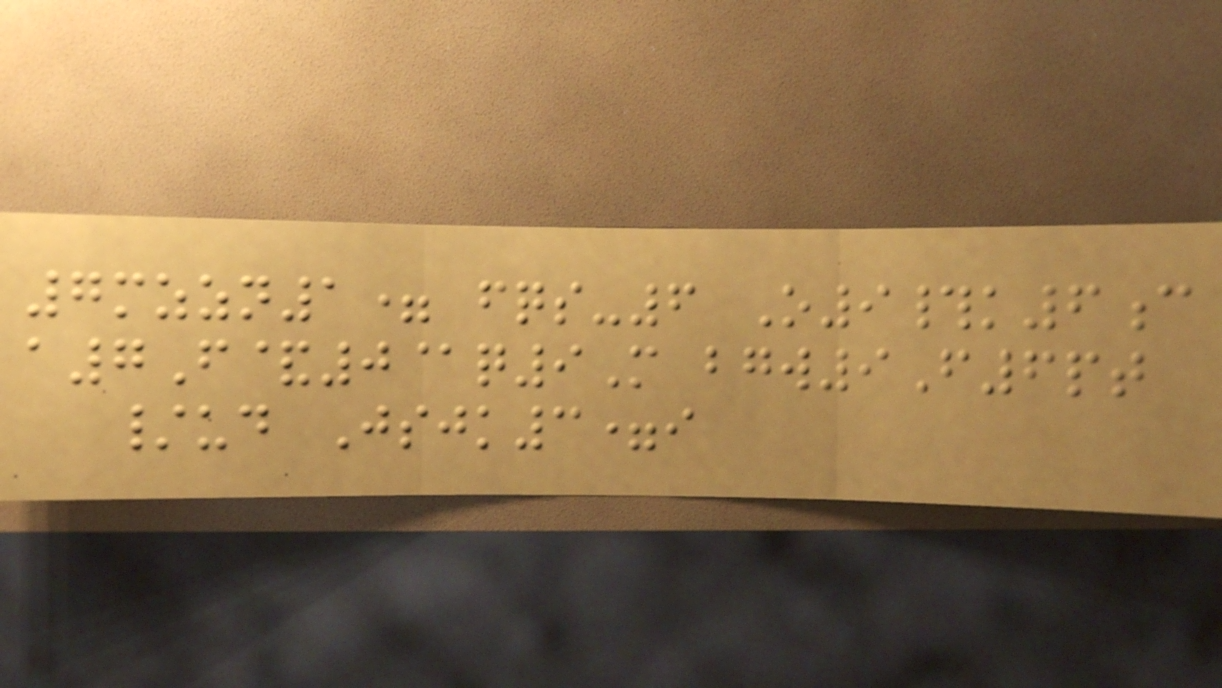7mzzn1= fqs-6 O9#k6c
a7F&0@q9M bgw9F6pt
/ud Jsjk3=i
